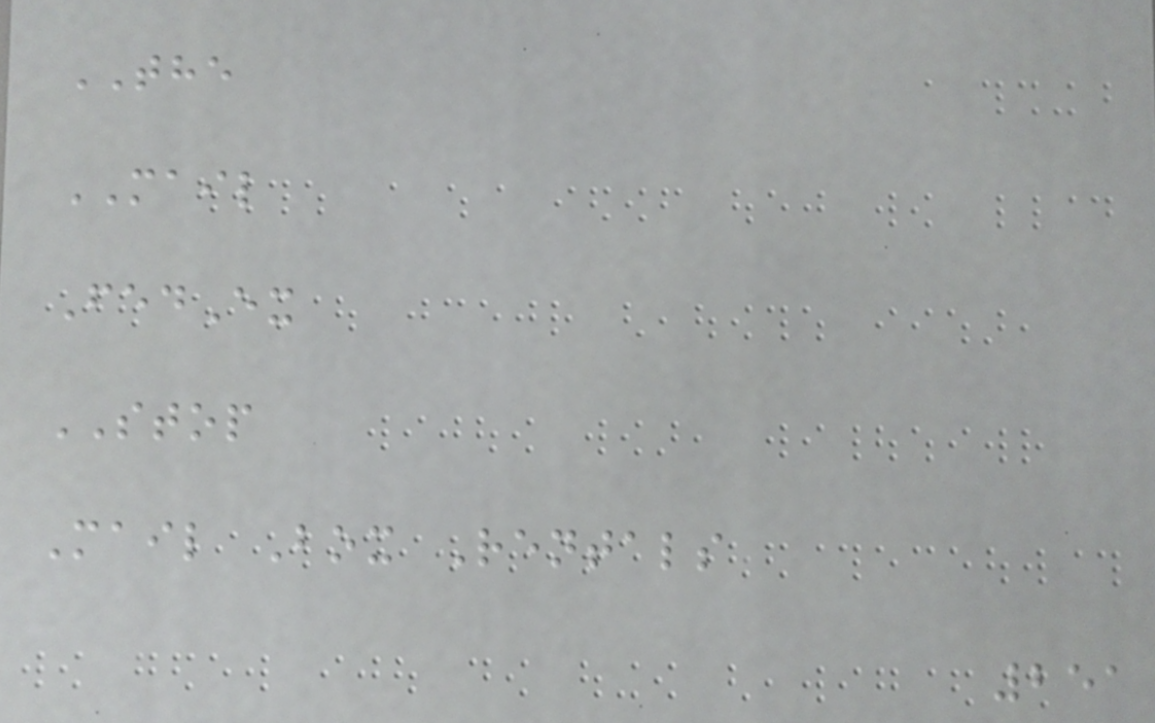THE
MAIL
FedEx
STOP
Mail Box Rentals
251
